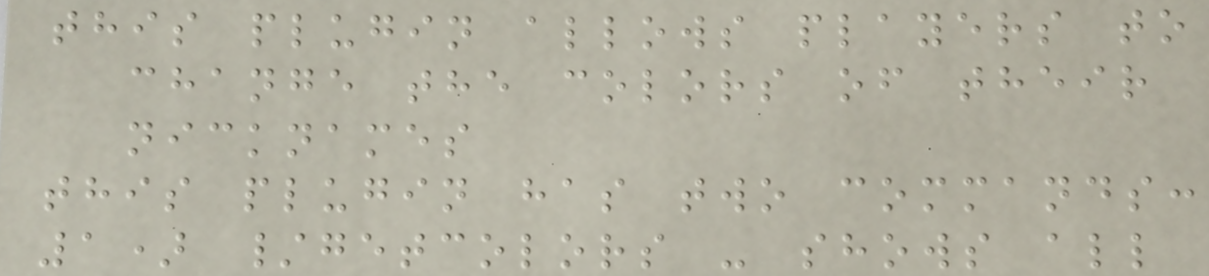this plugin allows players to
change the colors of their
nicknames
this plugin has two commands:
1) /getcolors - shows all
